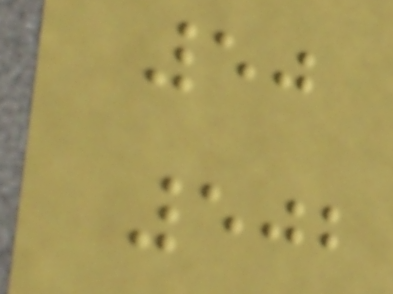50
502
